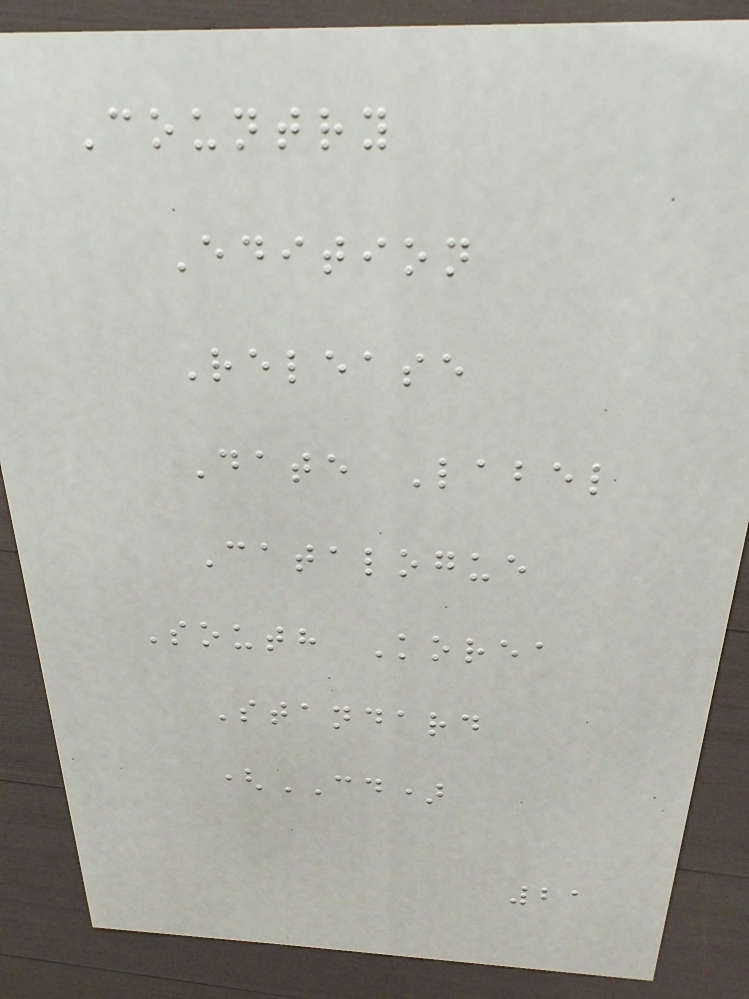Country
Edition
Release
Date Label
Catalogue
South Korea
Standard
(CD)
21
